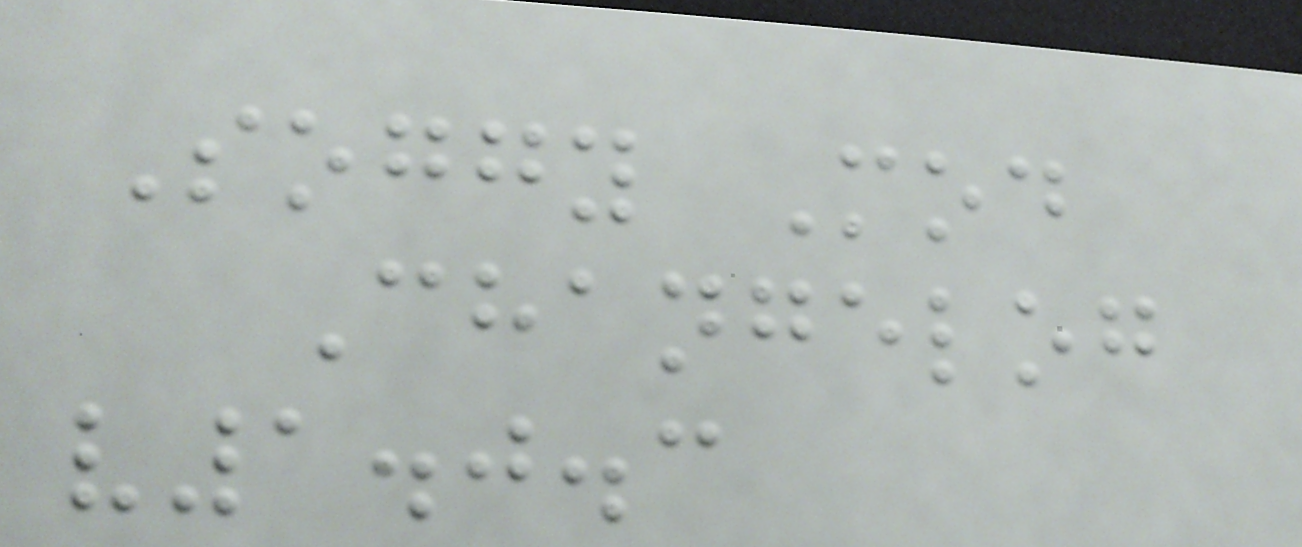Soggy Mod
Changelog
v1.0.3
